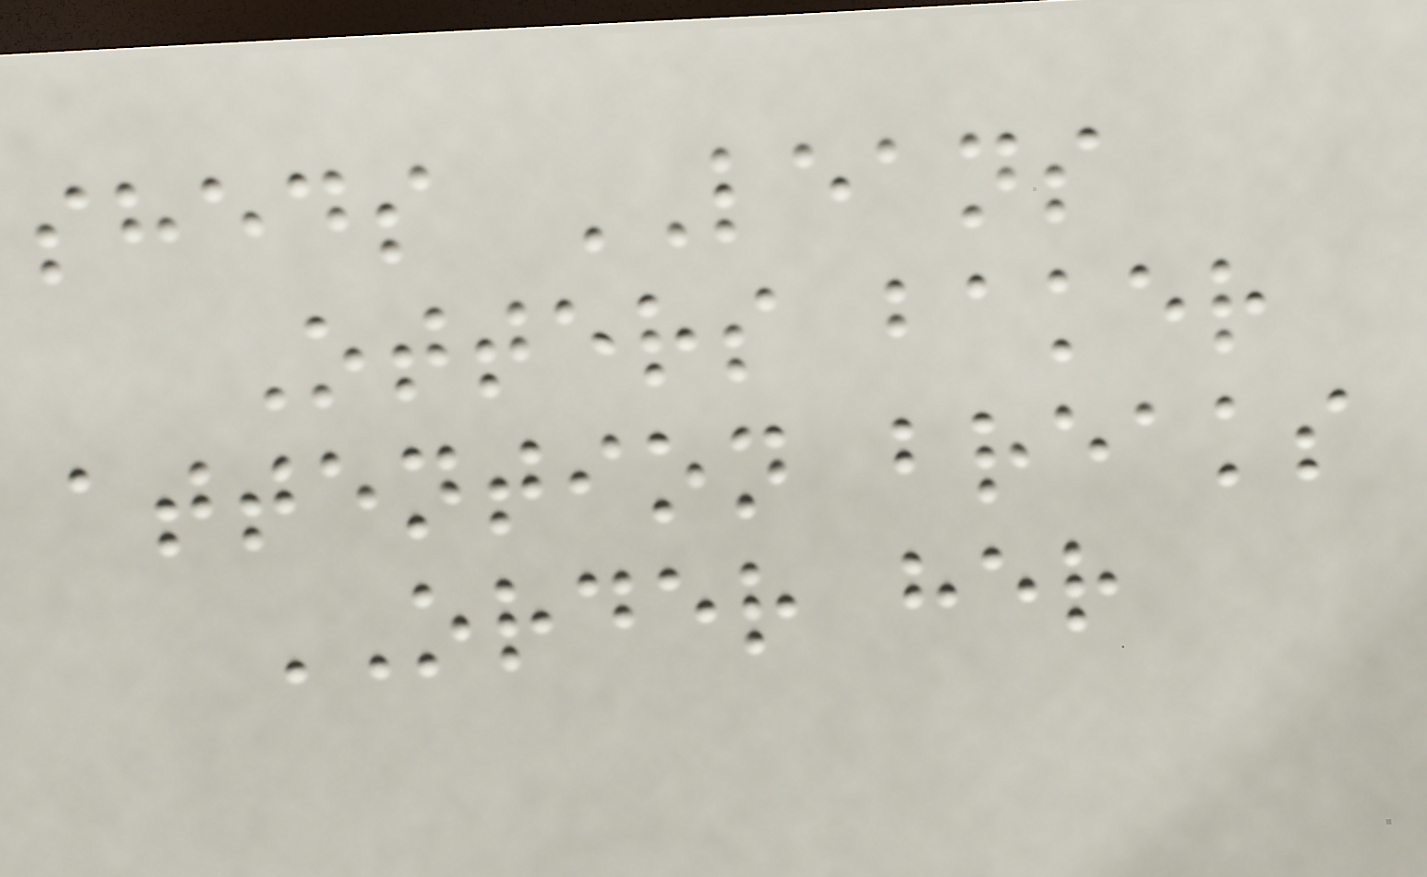sheds LEANS
Otters baker
attention breaks
ORDER her
